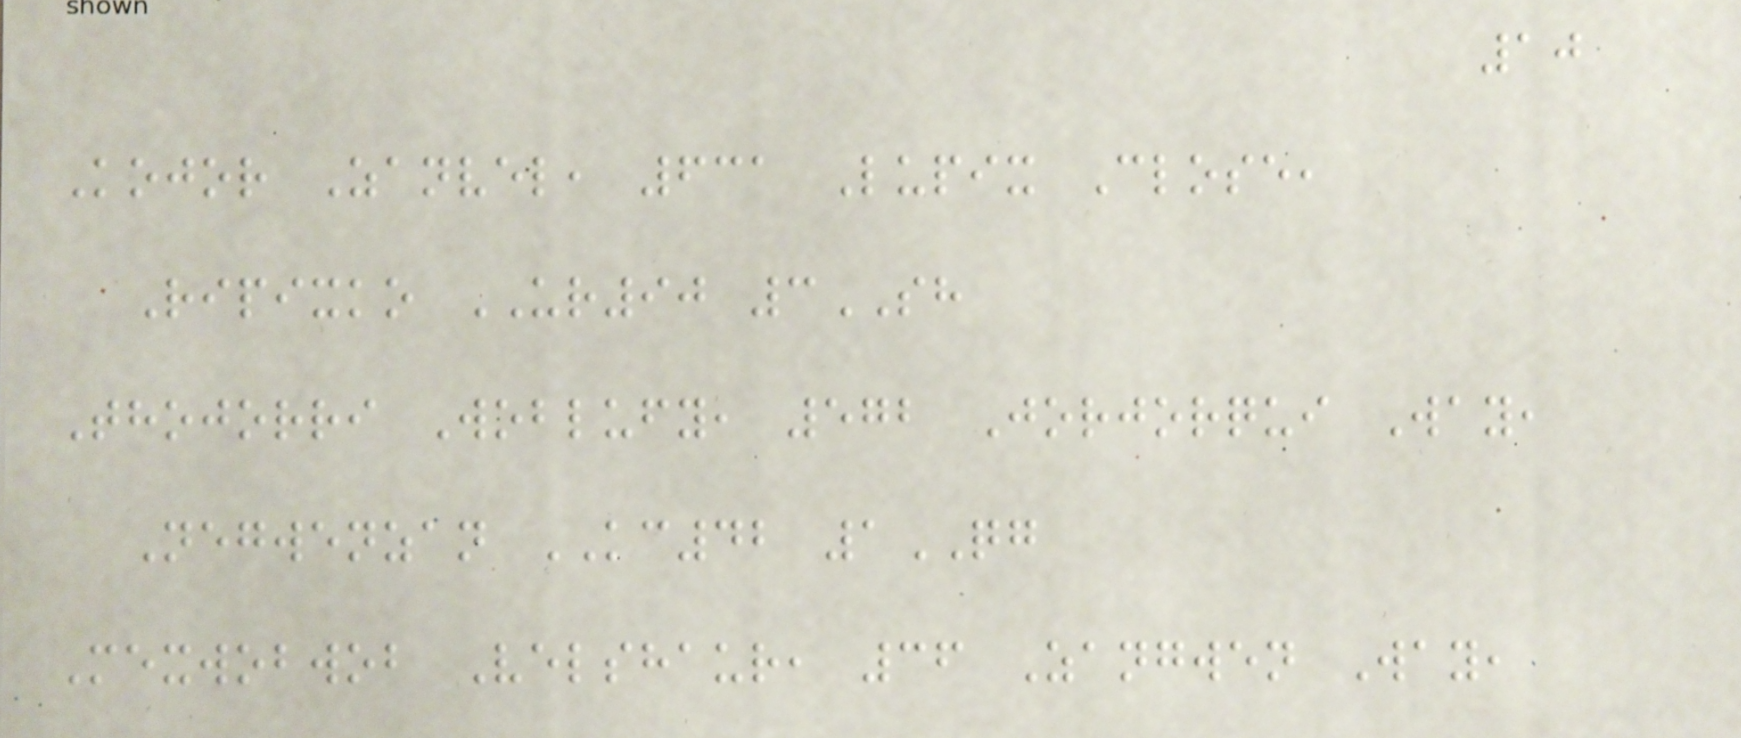10
Kojor Zanvel, 631 Lupix Close,
Ripixko UR90 3SH
Thojorri Woblufy, 572 Jorjorqui Way,
Negwenzan KC42 1QG
Mexwobwob Velshaur, 36 Zangwen Way,
